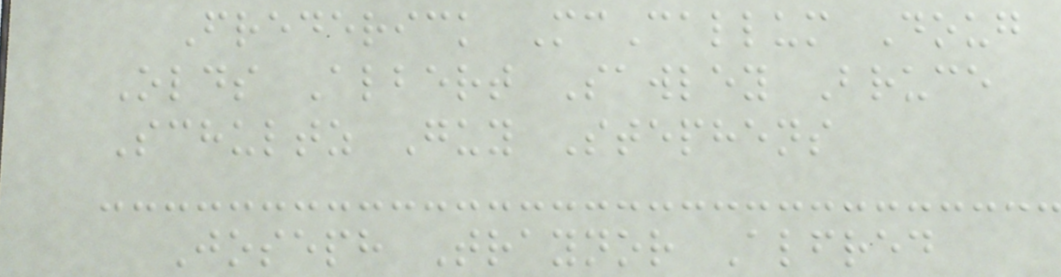Frederick McCallum Doug
Olds Albert Sawley Bruce
Schultz Guy Stephens
Joseph Traynor Alfred
